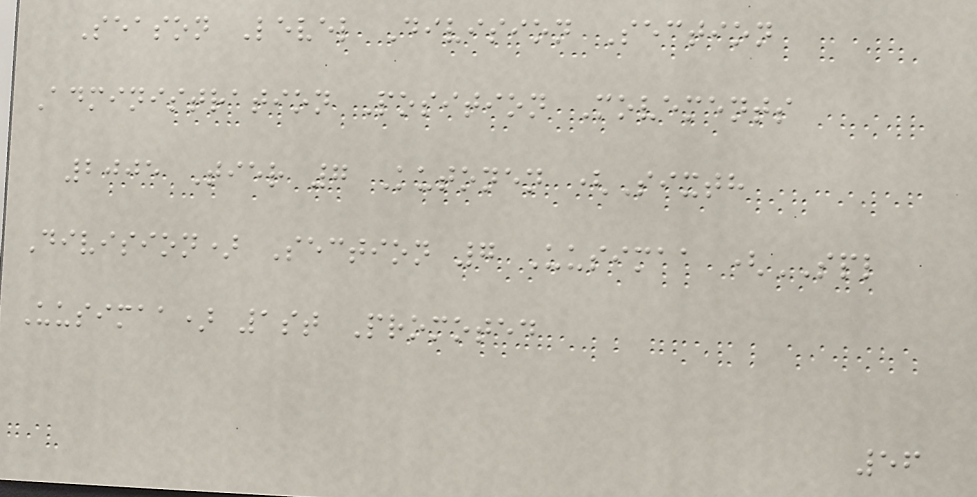Season Level Division Section
Administration Position Movements
2005 Tier 7 Kutonen (Sixth
Division) Section 7 Uusimaa (SPL
Uusimaa) 1st Promoted
56
